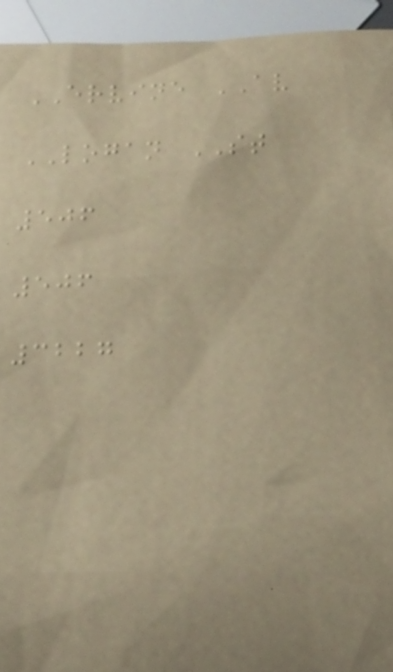ERVINE AV
LOGAN ST
506
506
3227
